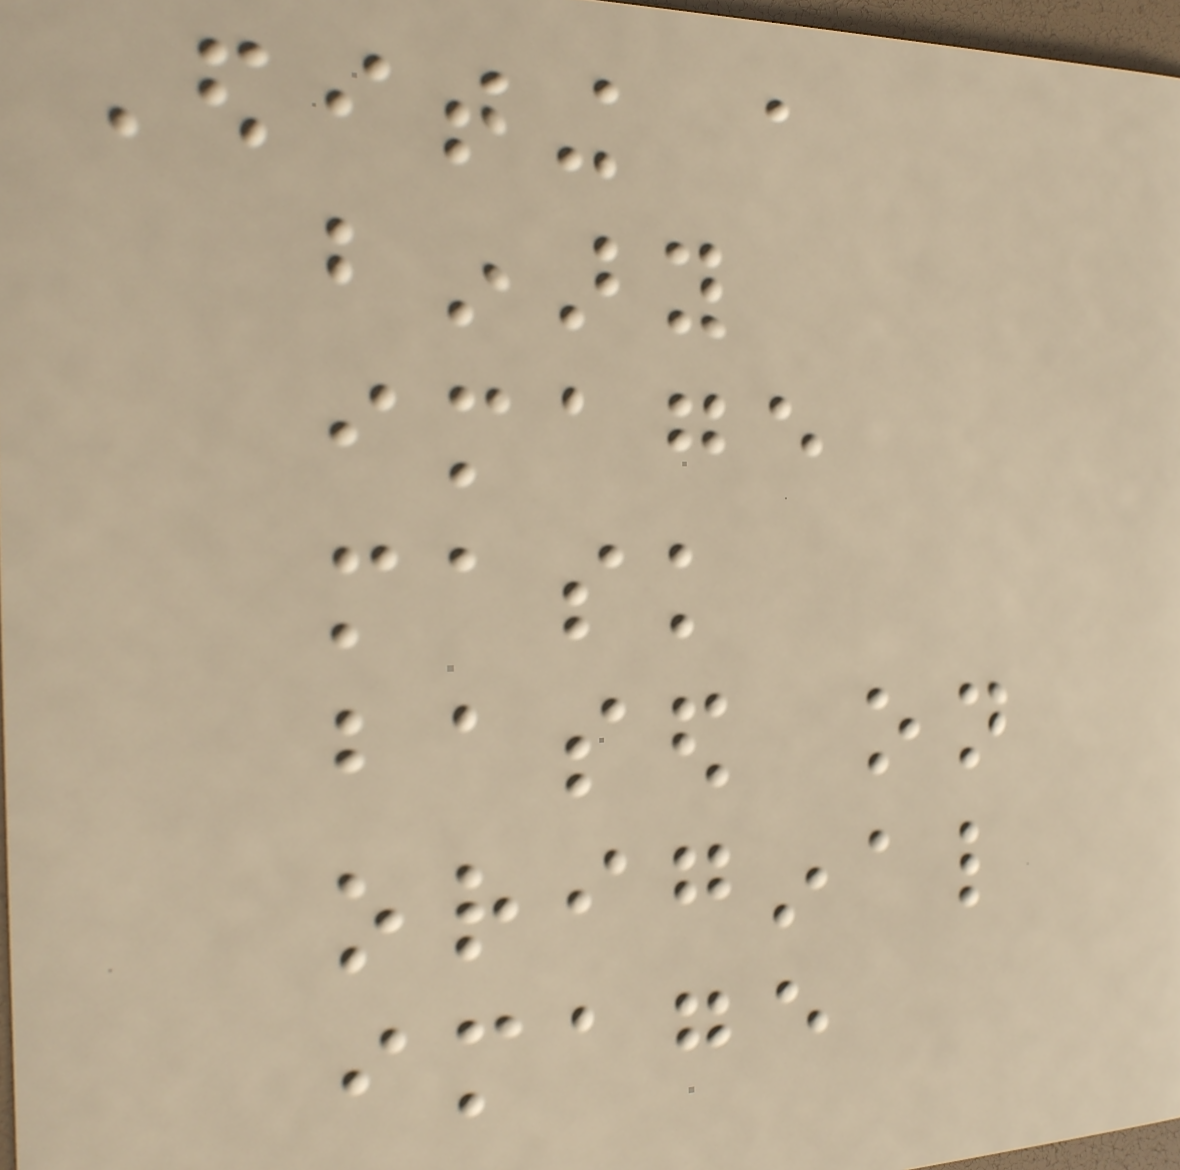Editing a
binary
image
mask
based on
original
image
